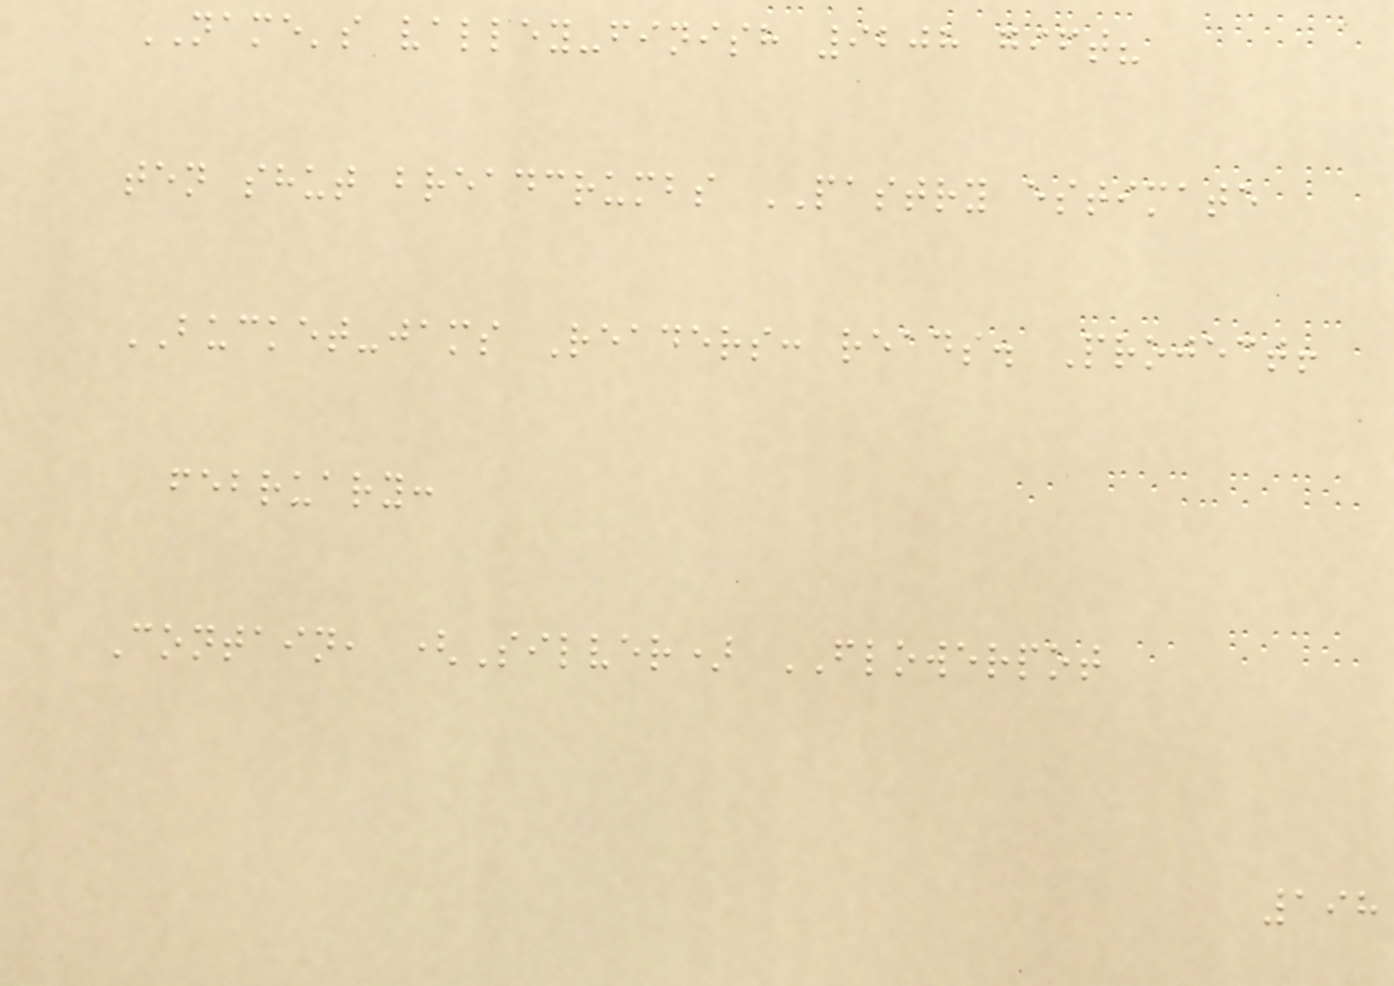NAME's valley-finish 9208 gift?
ten shut breadcrumbs PASTRY estimate
BUCKET-jams Readers: reads. Project!
february:
Contain, (Silver) FLOWERPOT
198
